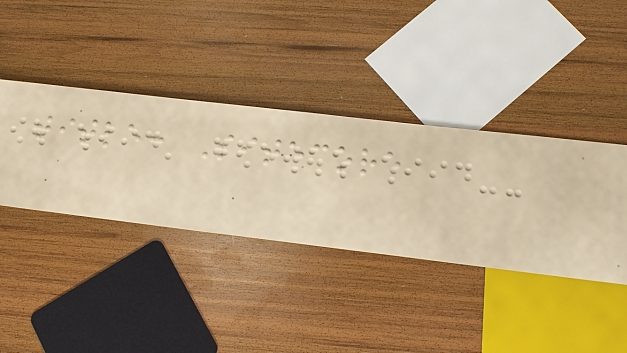title: Sitecore
